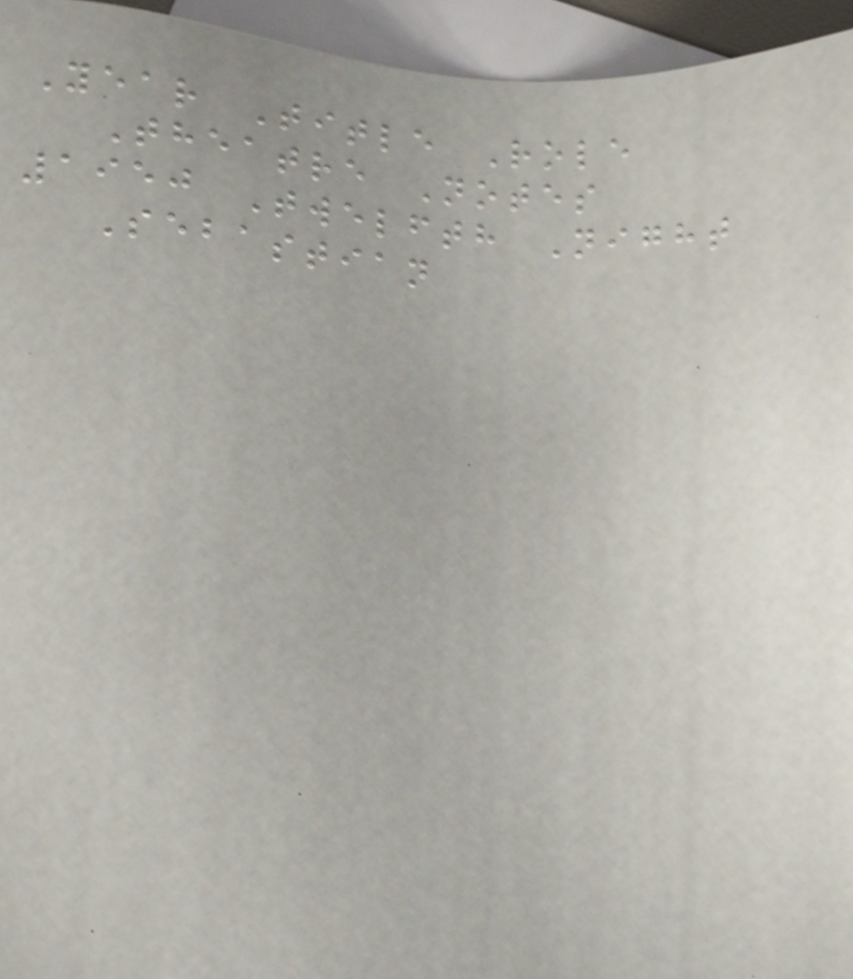Year Title Role
Theatre Notes
1950 Twelfth Night
Sebastian
